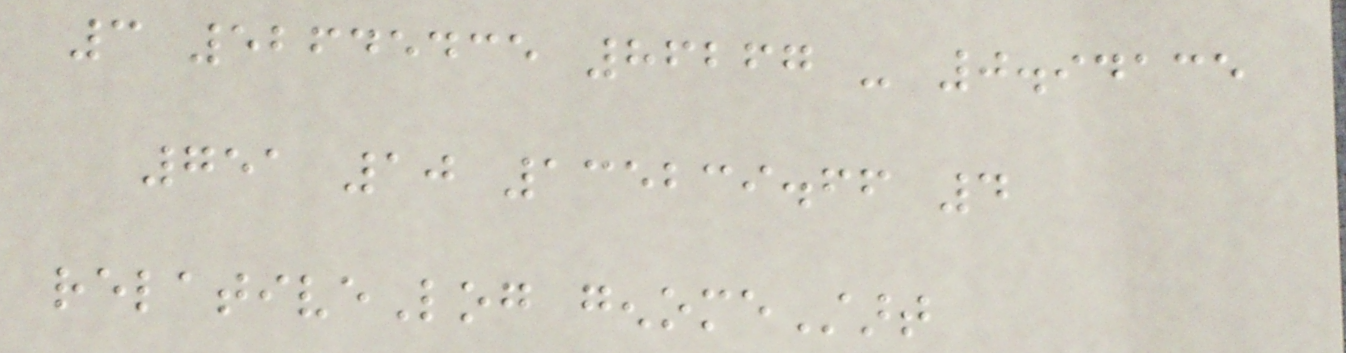3 52645435 86267 - 0.94135
751 10 135239.66 4
relativeLog genomeStart
